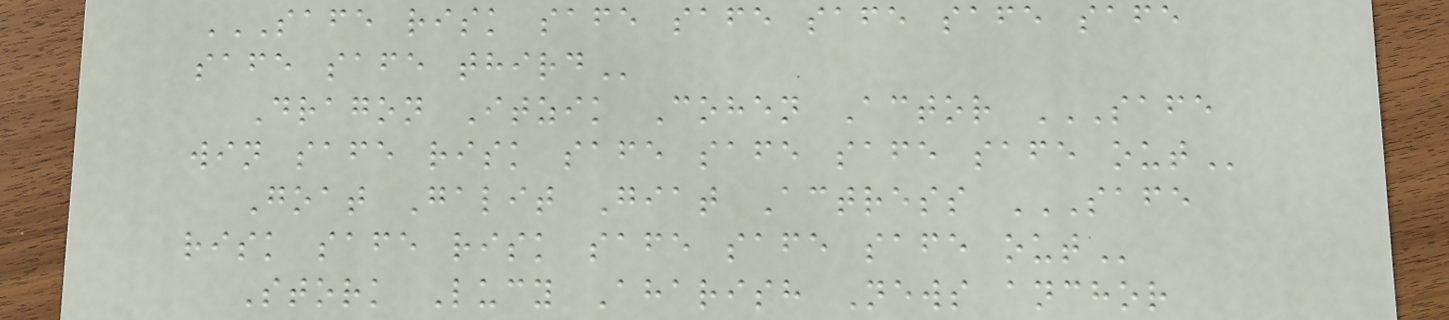SAFE RISK SAFE SAFE SAFE SAFE SAFE
SAFE SAFE THIRD
Dragon Itzik Cohen Actor SAFE
WIN SAFE RISK SAFE SAFE SAFE SAFE OUT
Goat Galit Giat Actress SAFE
RISK SAFE RISK SAFE SAFE SAFE OUT
Stork Lucy Aharish News anchor
